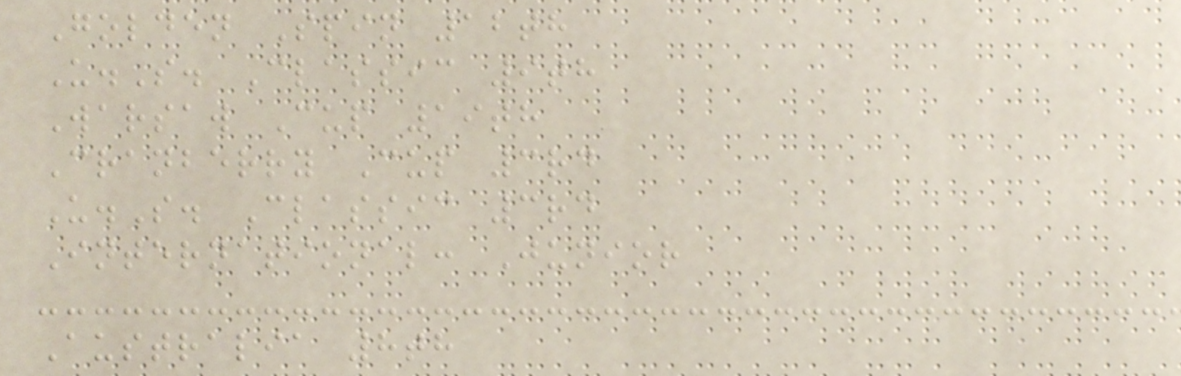Golden Spin 12th
U.S. Classic 9th
Warsaw Cup 19th
Cranberry Cup 3rd
U.S. Classic 3rd
International: Junior
Australia 8th
